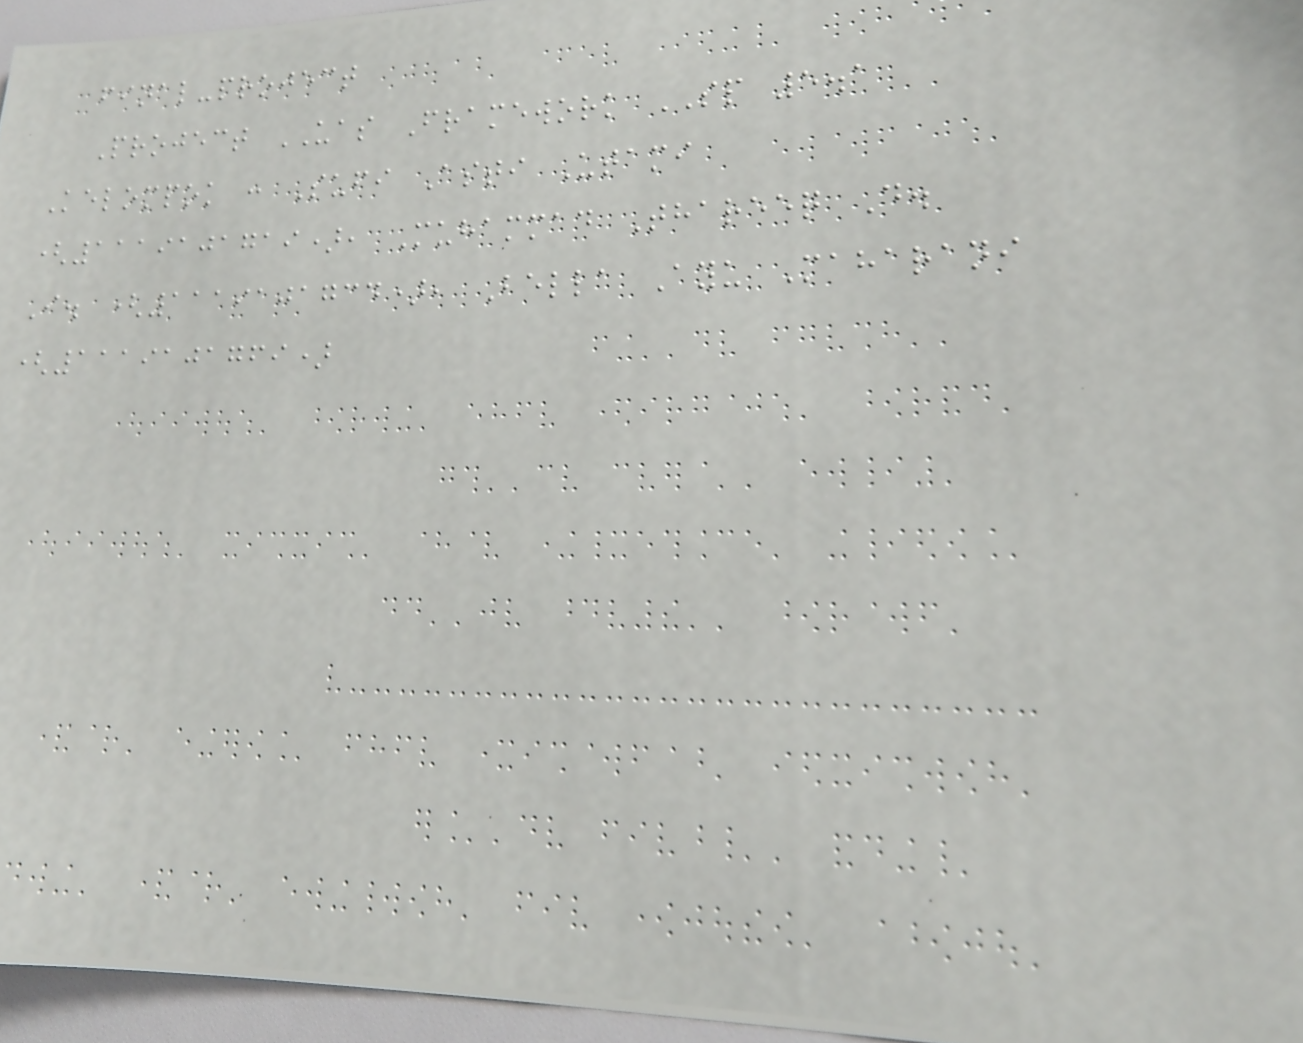final-project
Project UAS Framework SP 5.1
Kelompok : Sufi Asti Utami
(1119101719), Muhammad Thareeq D.
I. (1119101734), Bella Ayu Maharani
(1119101769)
